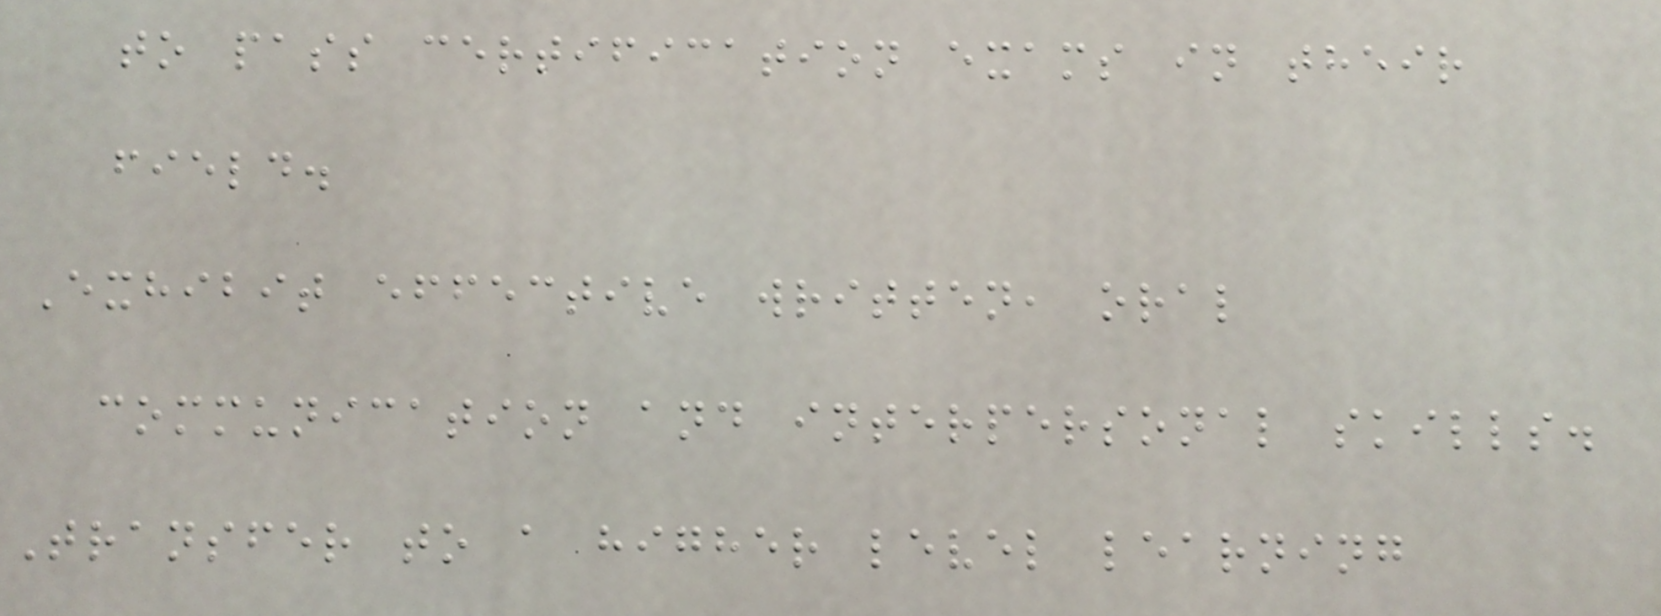to pass certification exams in their
field.
Exhibit effective written, oral
communication and interpersonal skills.
Transfer to a higher level learning
